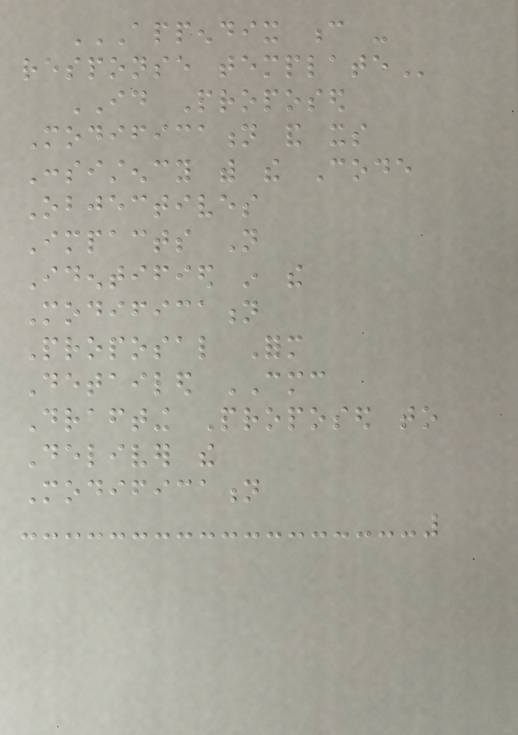APPENDIX C -
RESPONSE TEMPLATE
ID Proposed
Modification and its
Consistency with the Code
Objectives
Impacts Not
Identified in the
Modification
Proposal Form
Detailed CMC
Drafting Proposed to
Deliver the
Modification
